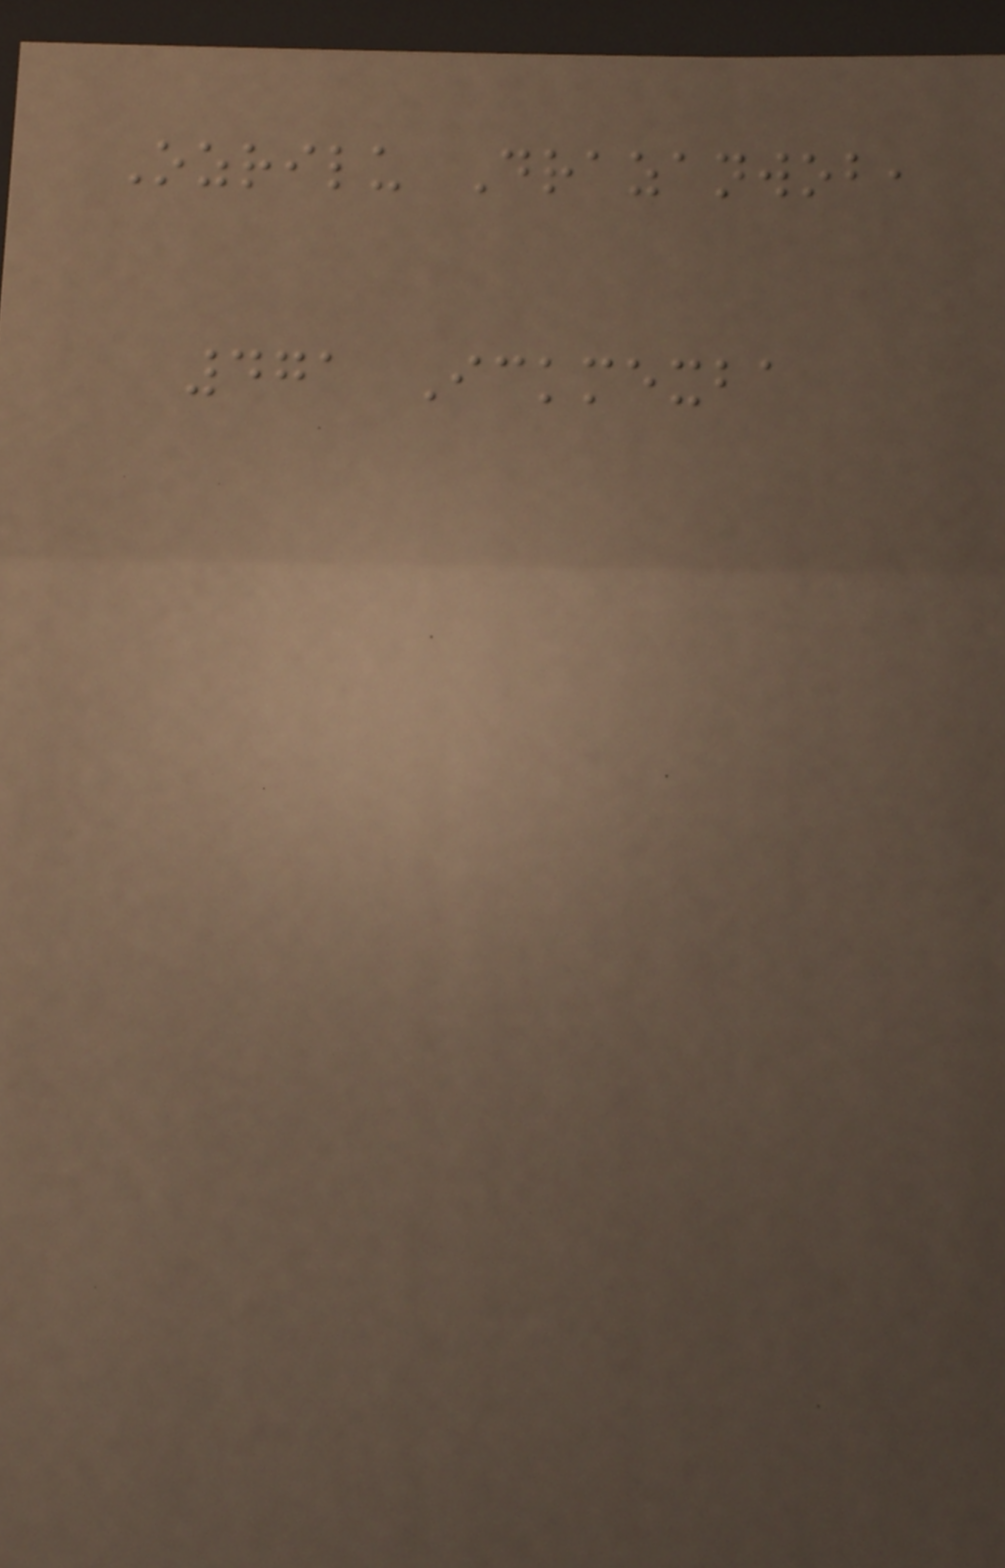Ozrilu Drazanwob,
471 Ickmexba
